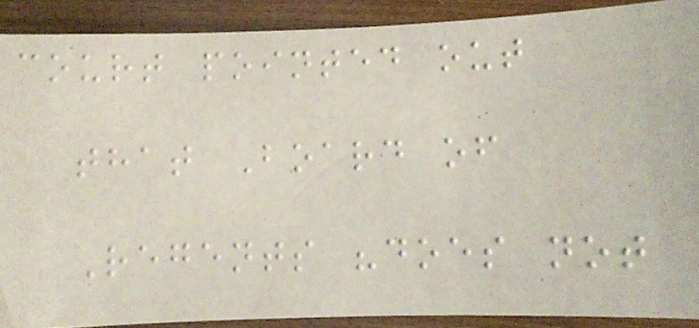court pointed out
that Board of
Regents "does not
